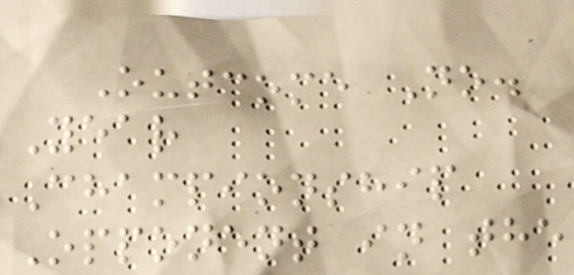Outcome No.
Year
Championship
Opponent in the
